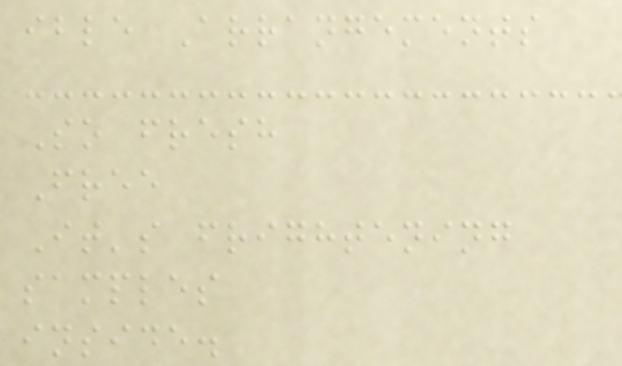ible Arrangements
So fresh
Free
It's frightening
samples
inside.
